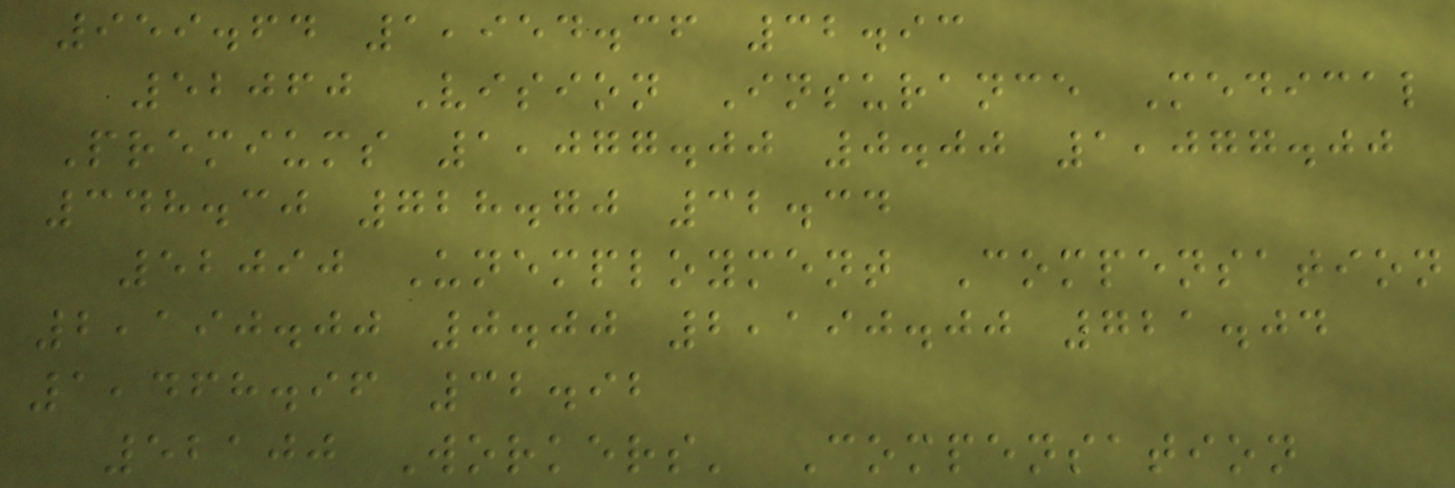959.64 1,954.36 32.93
52060 Vision Insurance Medical
Premiums 1,077.00 0.00 1,077.00
348.30 728.70 32.34
52090 Unemployment Compensation
2,190.00 0.00 2,190.00 721.04
1,468.96 32.92
52100 Workers' Compensation
